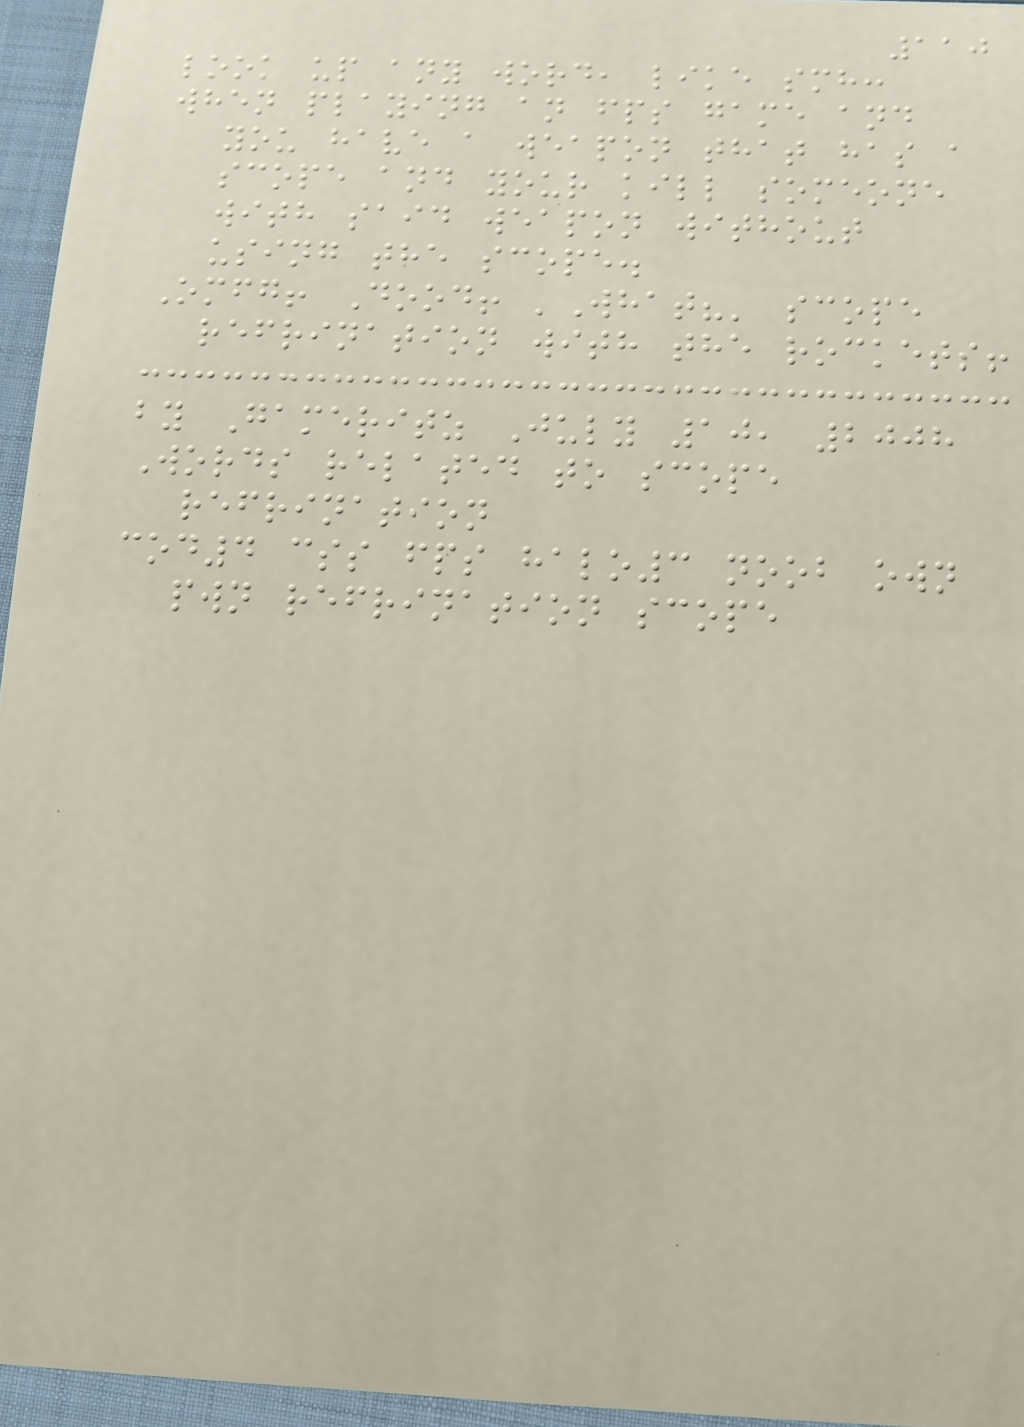110
look up any word, like smh:
when playing an fps game and
you have a weapon that has a
scope and your kill someone
with said weapon without
using the scope.
Omfg! Dood! 'What?' scope
refrination with the rockets!
by Gameritz July 10, 2008
Words related to scope
refrination
cod4 css fps halo3 noob own
pwn refrination scope
